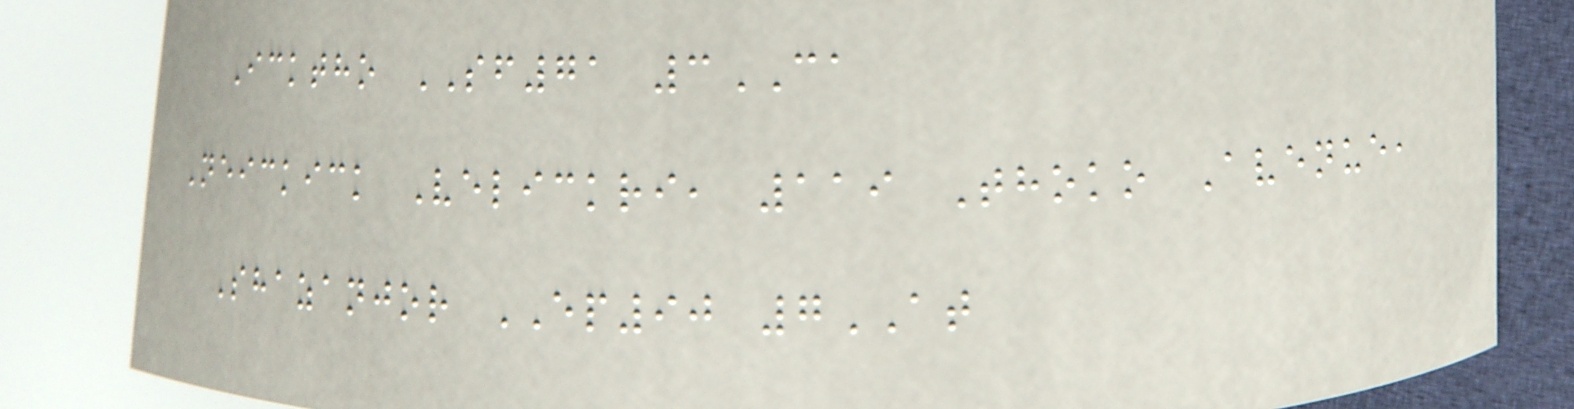Icktho SF71 3CA
Neickick Velickri, 119 Thoko Avenue,
Shazanjor EP90 7AT
